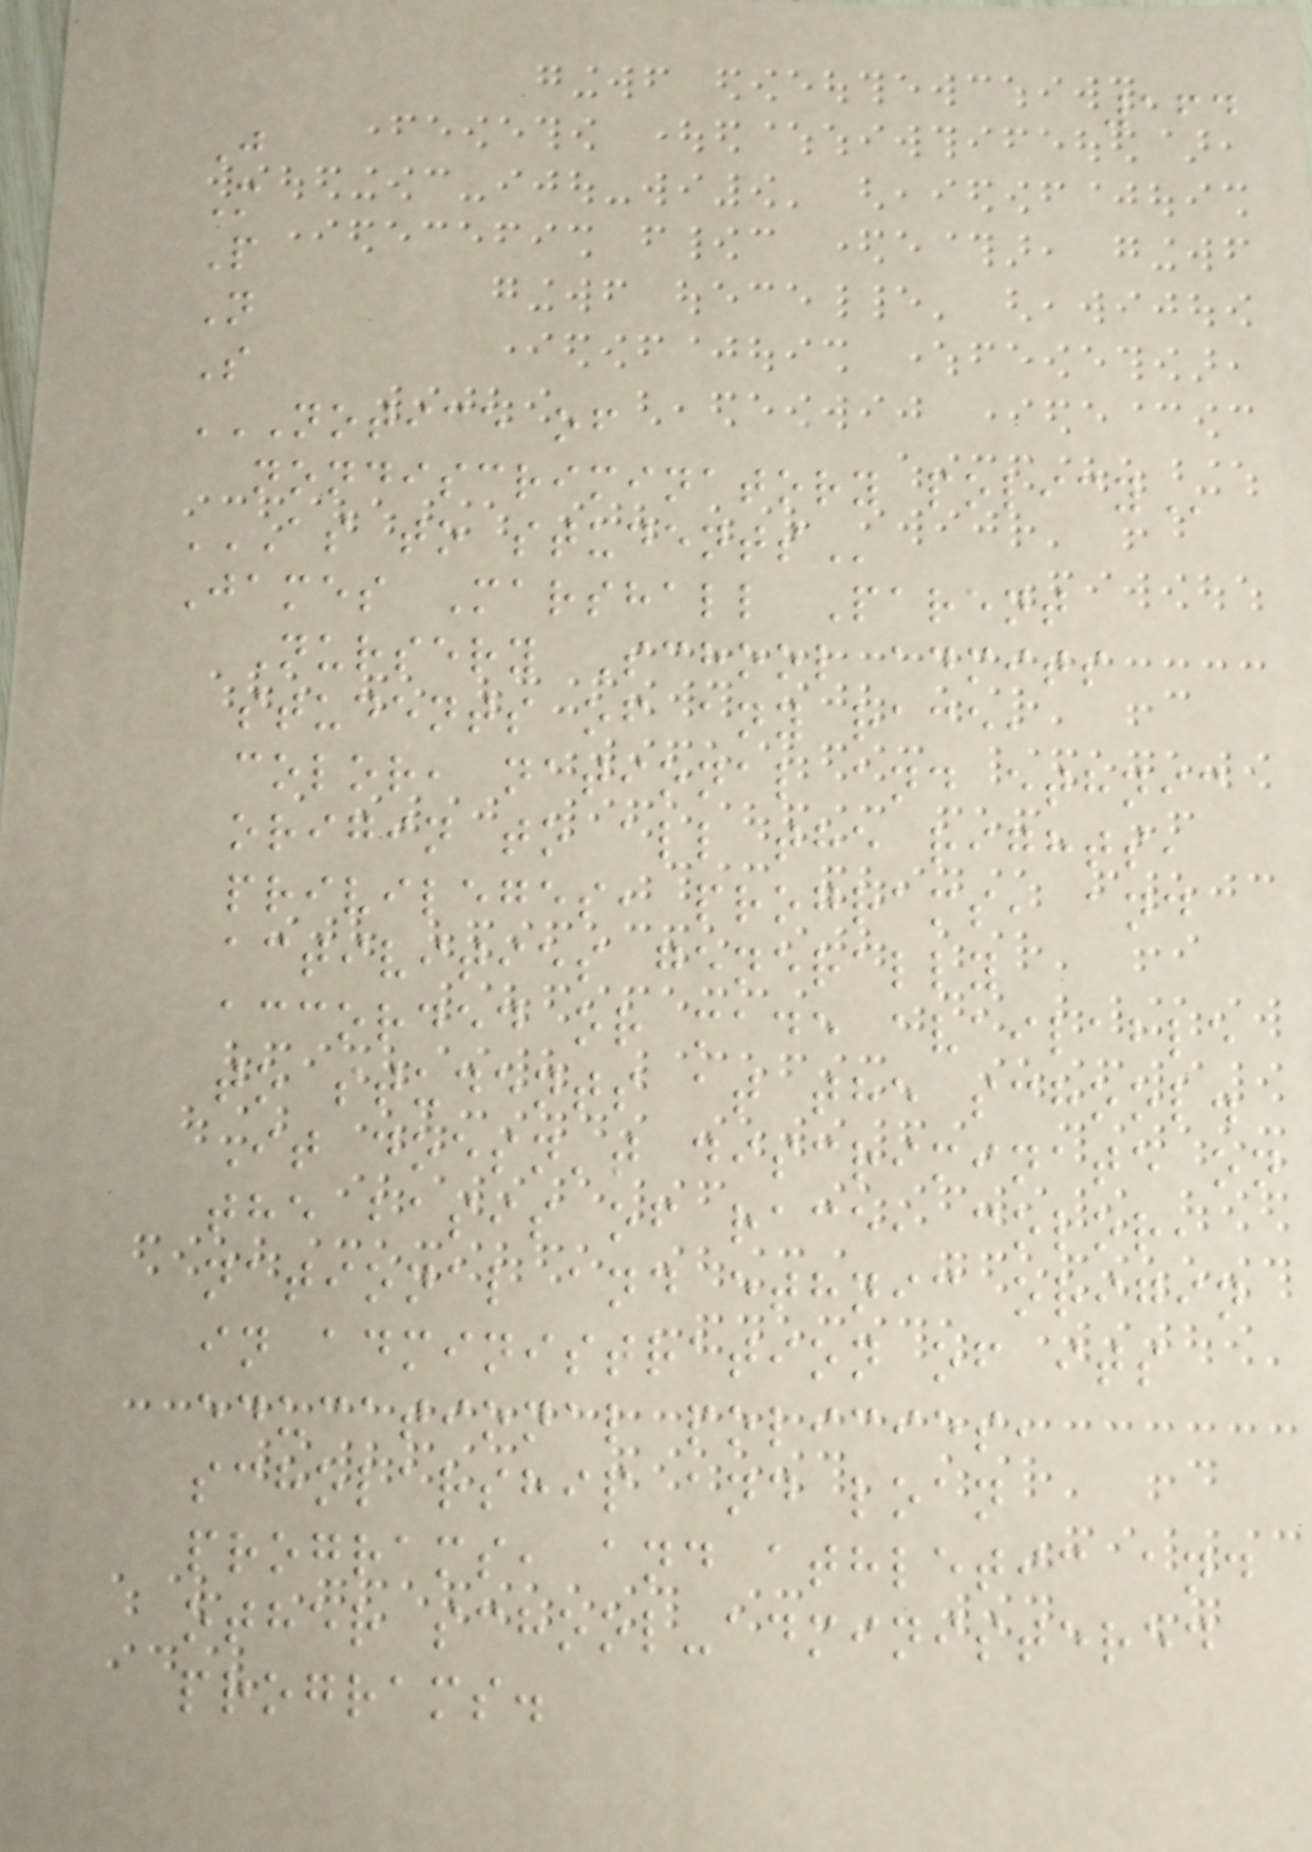164
J
M
P
N
S
NOTICE OF
NONDISCRIMINATORY POLICY
AS TO STUDENTS
James Marshall Parent
Nursery School admits
students of any race,
color, national and ethnic
origin to all the rights,
privileges, programs, and
activities generally
accorded or made available
to students at the school.
It doesn't discriminate on
the basis of race, color,
national and ethnic origin
in administration of its
educational policies,
scholarship and loan
programs, and athletic and
other school-administered
programs.
